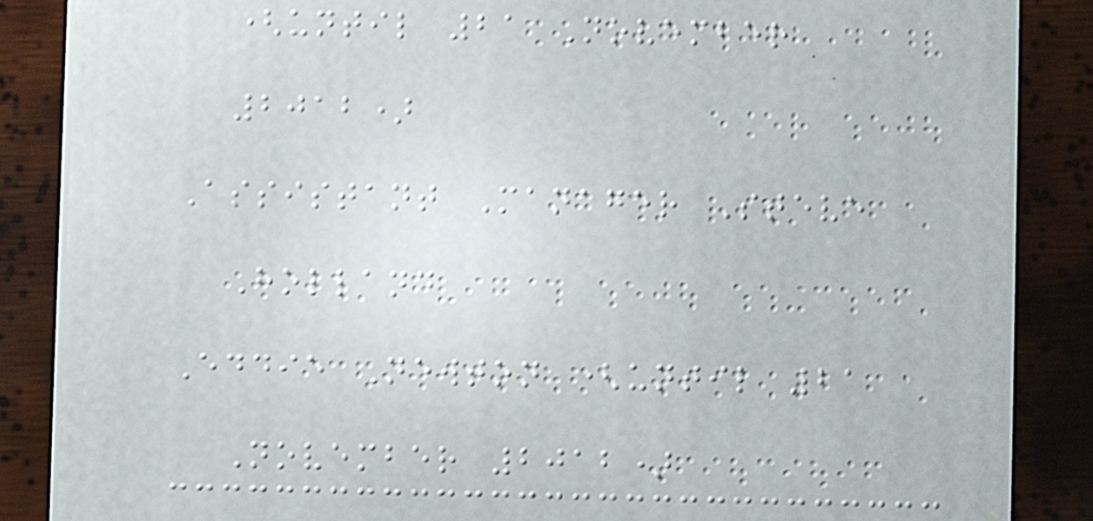(until 21 November
2012)
Assistant Manager Steve
Holland
Eddie Newton (until 21
November 2012)
